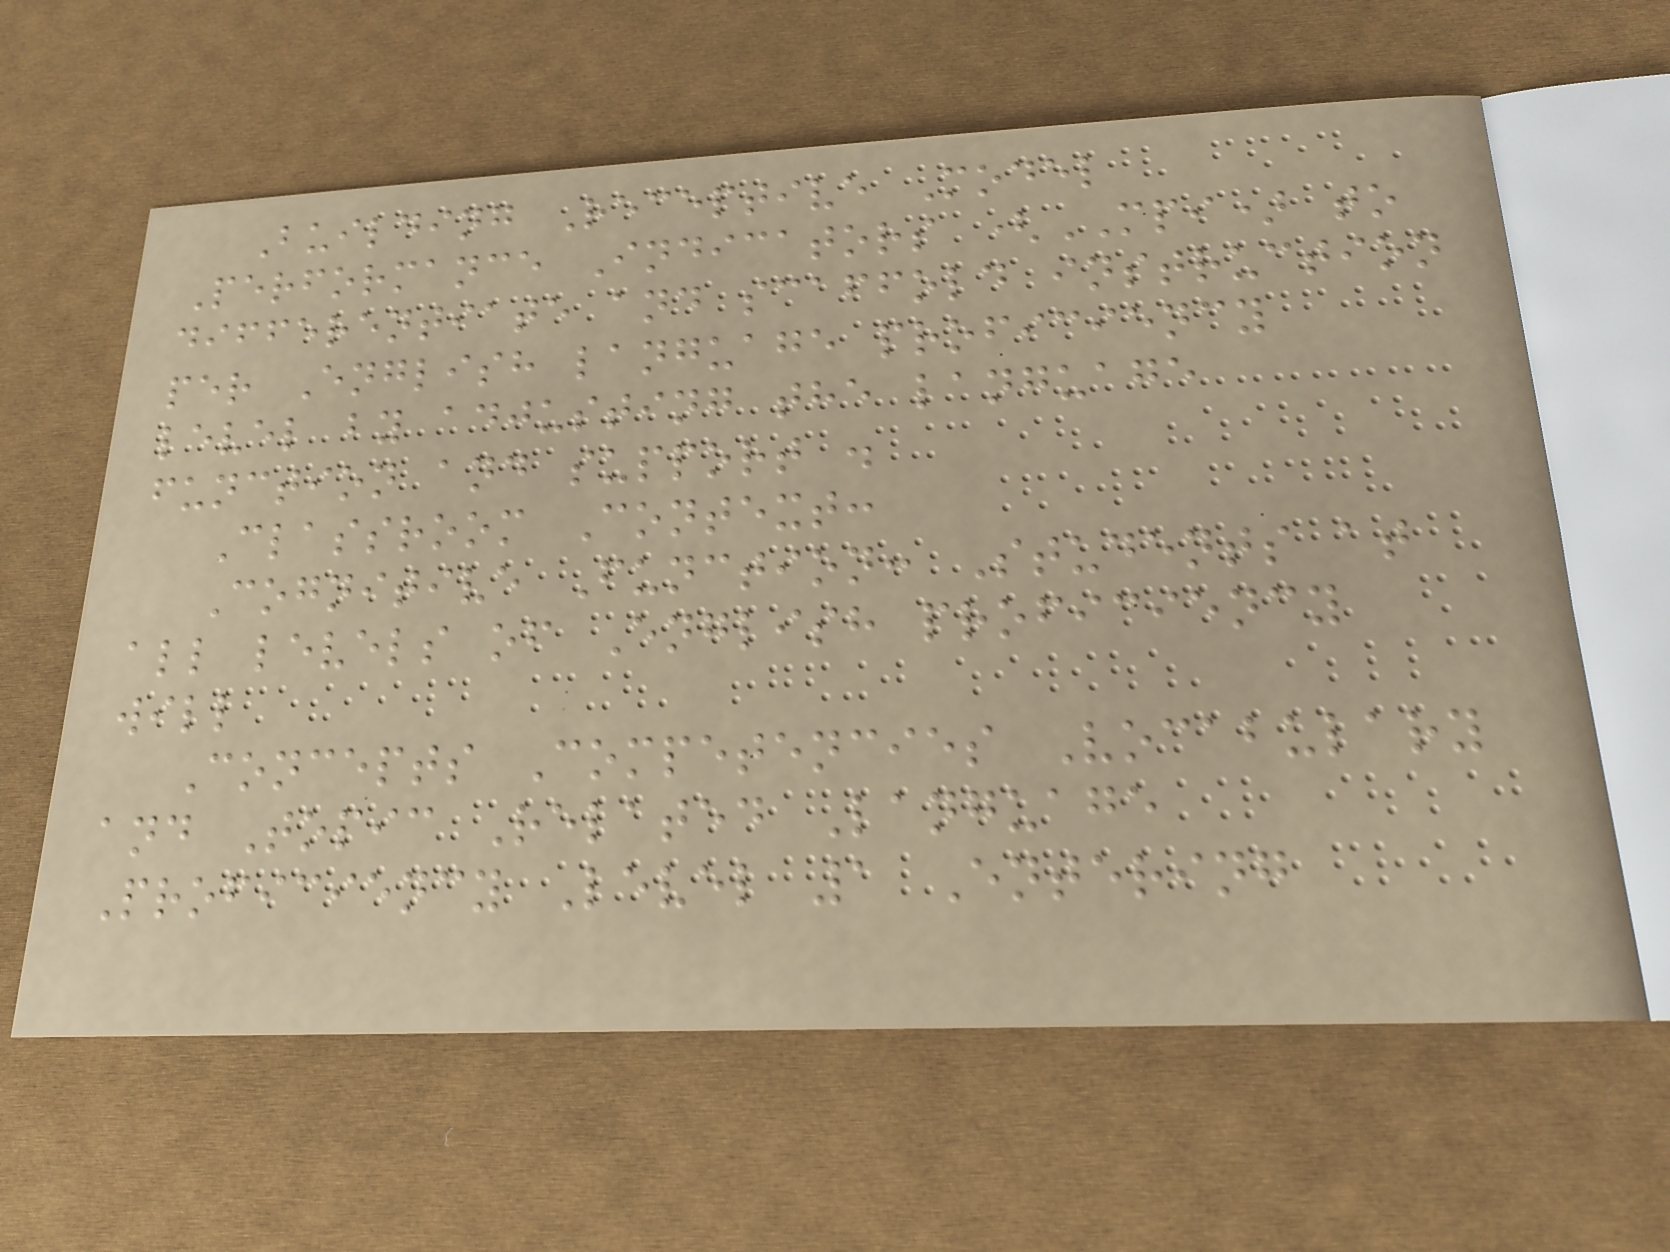Building Receptive Model
Performance Indicators (MPI) to
differentiate and scaffold instruction
per English language proficiency
level by adjusting the language
function and support .
Classroom Context:
Cognitive Function: Students at
all levels of English proficiency
will
Concepts Competencies Vocabulary
and Topic Related Language
Proficiency Level 1 Entering
